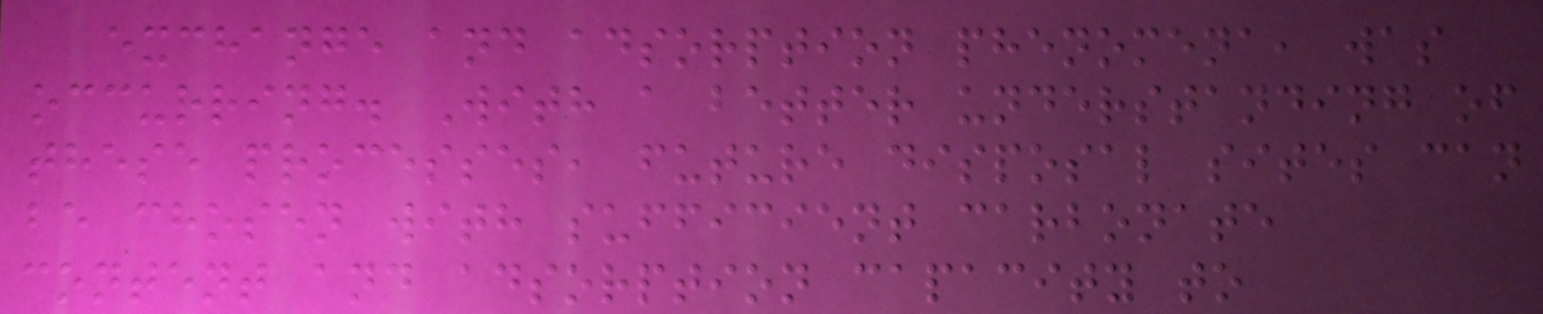exchange and adsorption phenomena, was
occurring. With a better understanding of
these processes, future disposal sites can
be chosen with sufficient carbonate
content and adsorption capacity to
